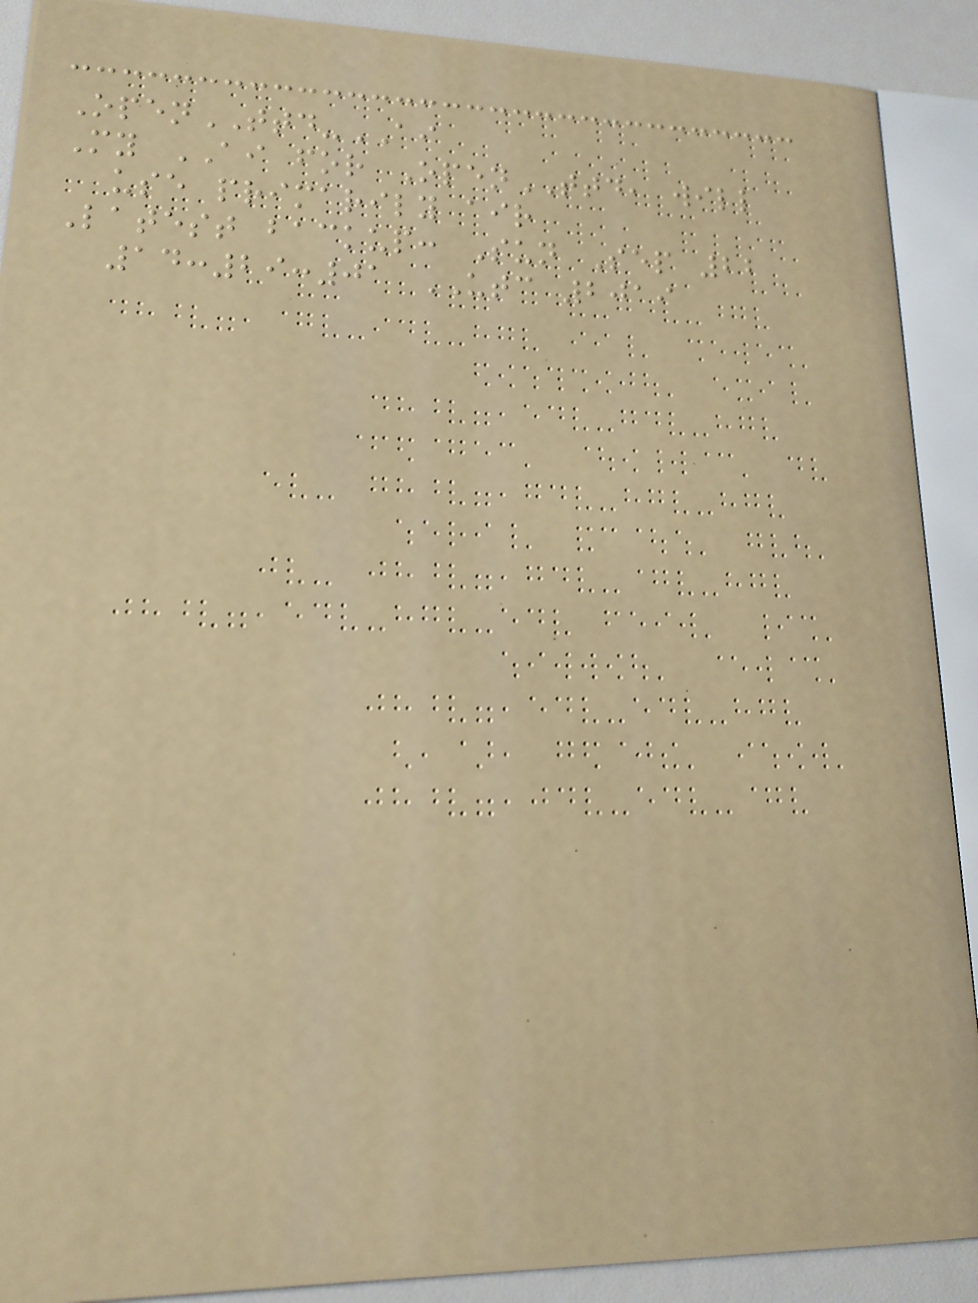OpenTTD-AI
My AI for OpenTTD, will
use primarily air
Latest backup: Sun Sep 22
14:29:01 UTC 2019
